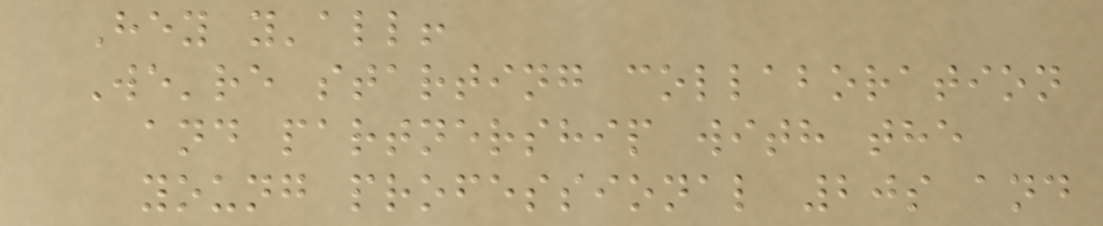Hey y'all!
We're starting collaboration
and partnership with the
young professional 20s and
